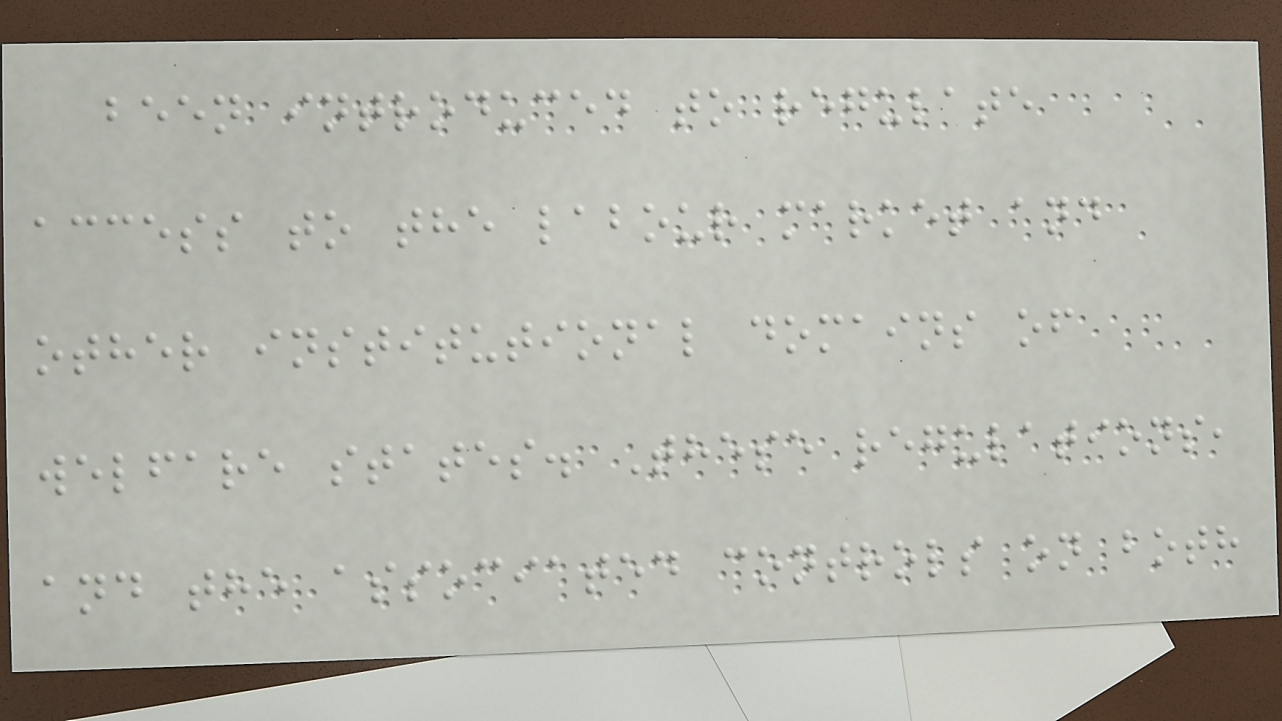been introduced to regulate
access to the labour market and
other institutional domains of
welfare states. These regulations,
and the associated controls on both
